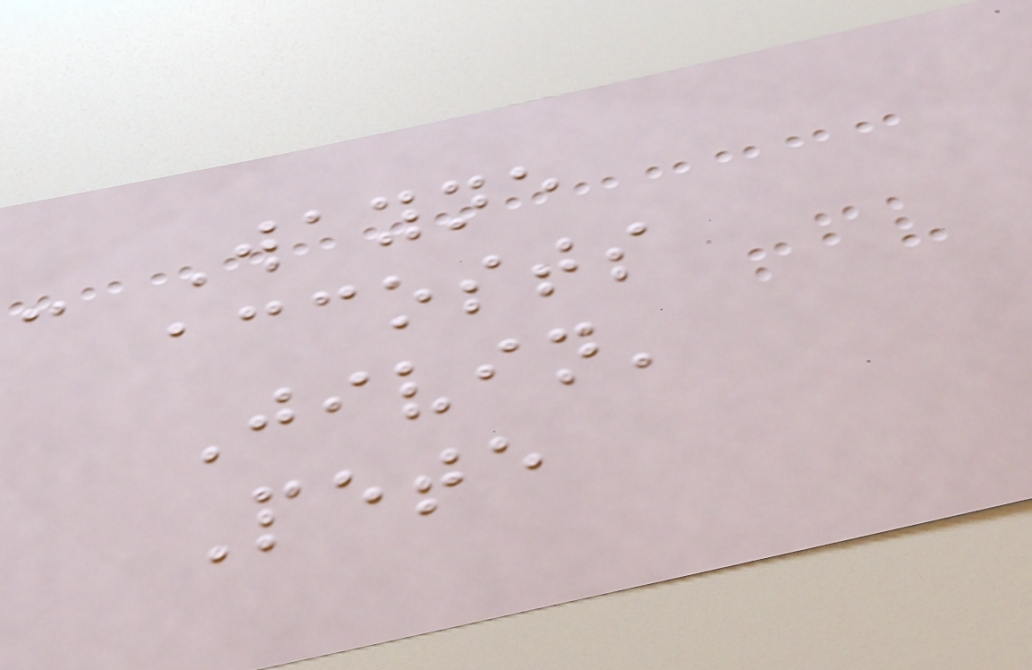- Wayne
accosts
Jivin'
Pete
